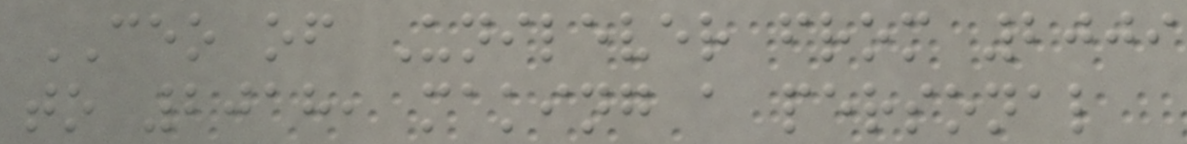CEO of Unilever from 2009
to 2018, making a personal
